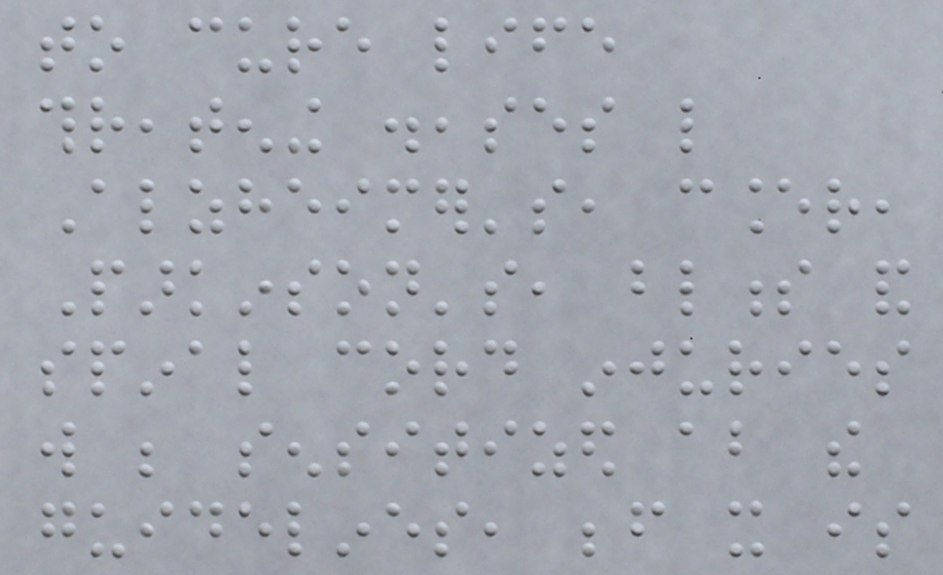to cure life
threatening diseases like
Alzheimer's, cancer,
Parkinson's, blindness and
spinal cord injuries
will be sensitized about the
guidelines, before it is
